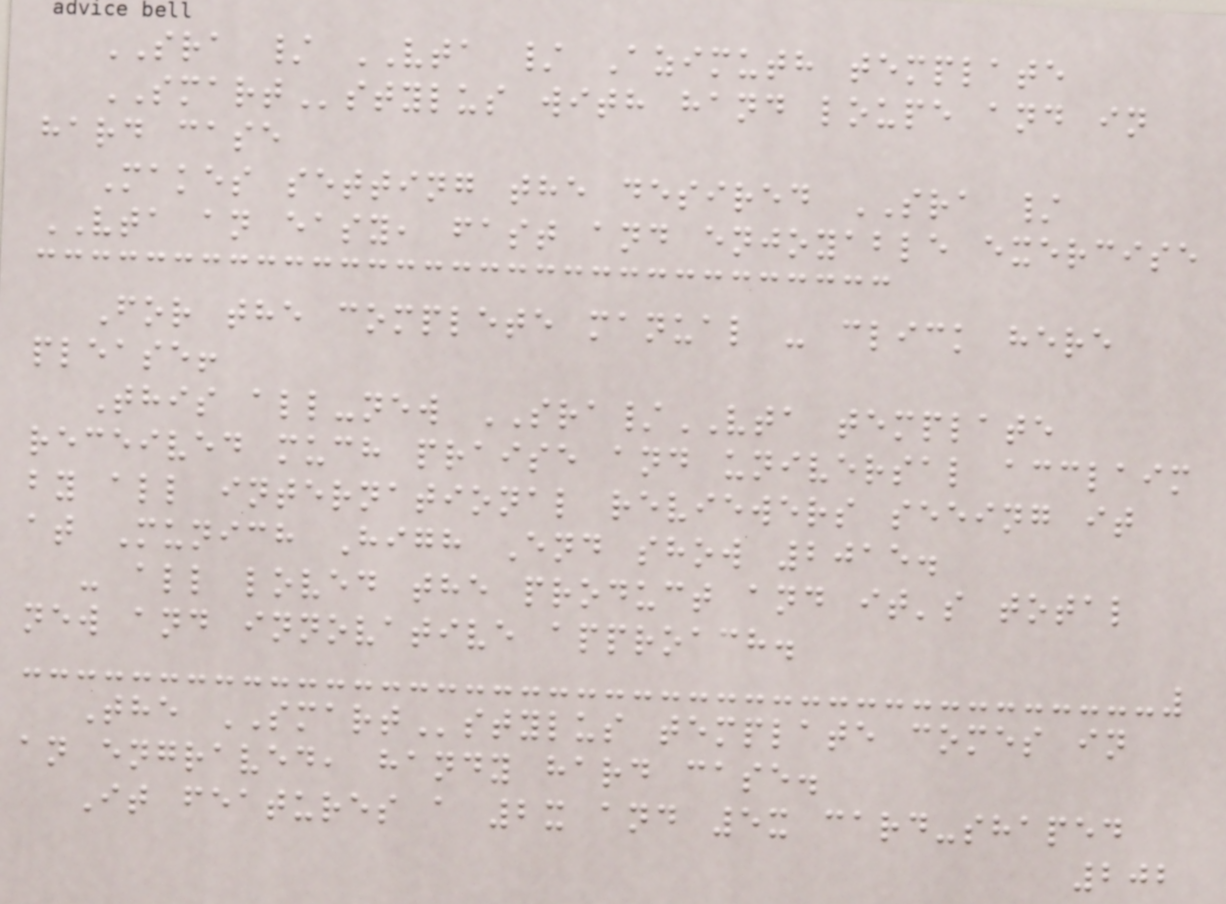SRA / VTA / Azimuth template
SMARTstylus with hand loupe and in
hard case
Makes setting the desired SRA /
VTA an easy, fast and enjoyable exercise
For the complete manual - click here
please!
This all-new SRA/VTA template
received much praise and universal acclaim
by all international reviewers seeing it
at Munich High End show 2015.
- all loved the product and it's total
new and innovative approach.
The SMARTstylus template comes in
an engraved, handy hard case.
It features a 2x and 5x card-shaped
202
